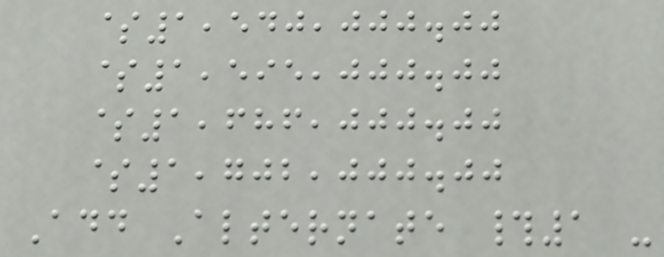$1,540,000.00
$1,595,000.00
$1,686,000.00
$1,702,000.00
Add Alternate #1 -
